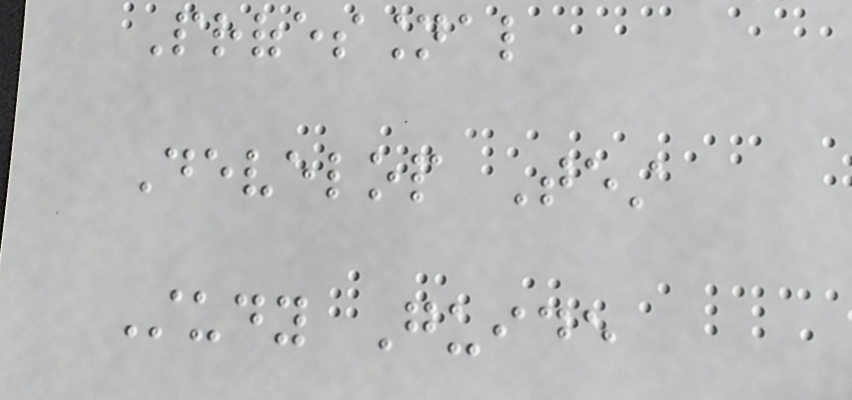Professional
Develop Test
Study Guide
